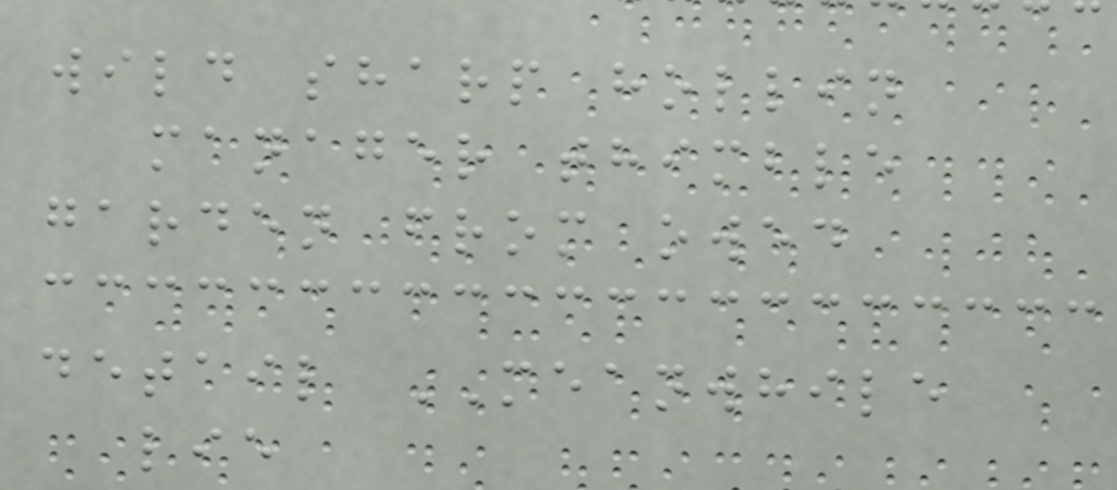wild sharp hollin
manager thimble
garden from owed
detail MEANWHILE
lie
